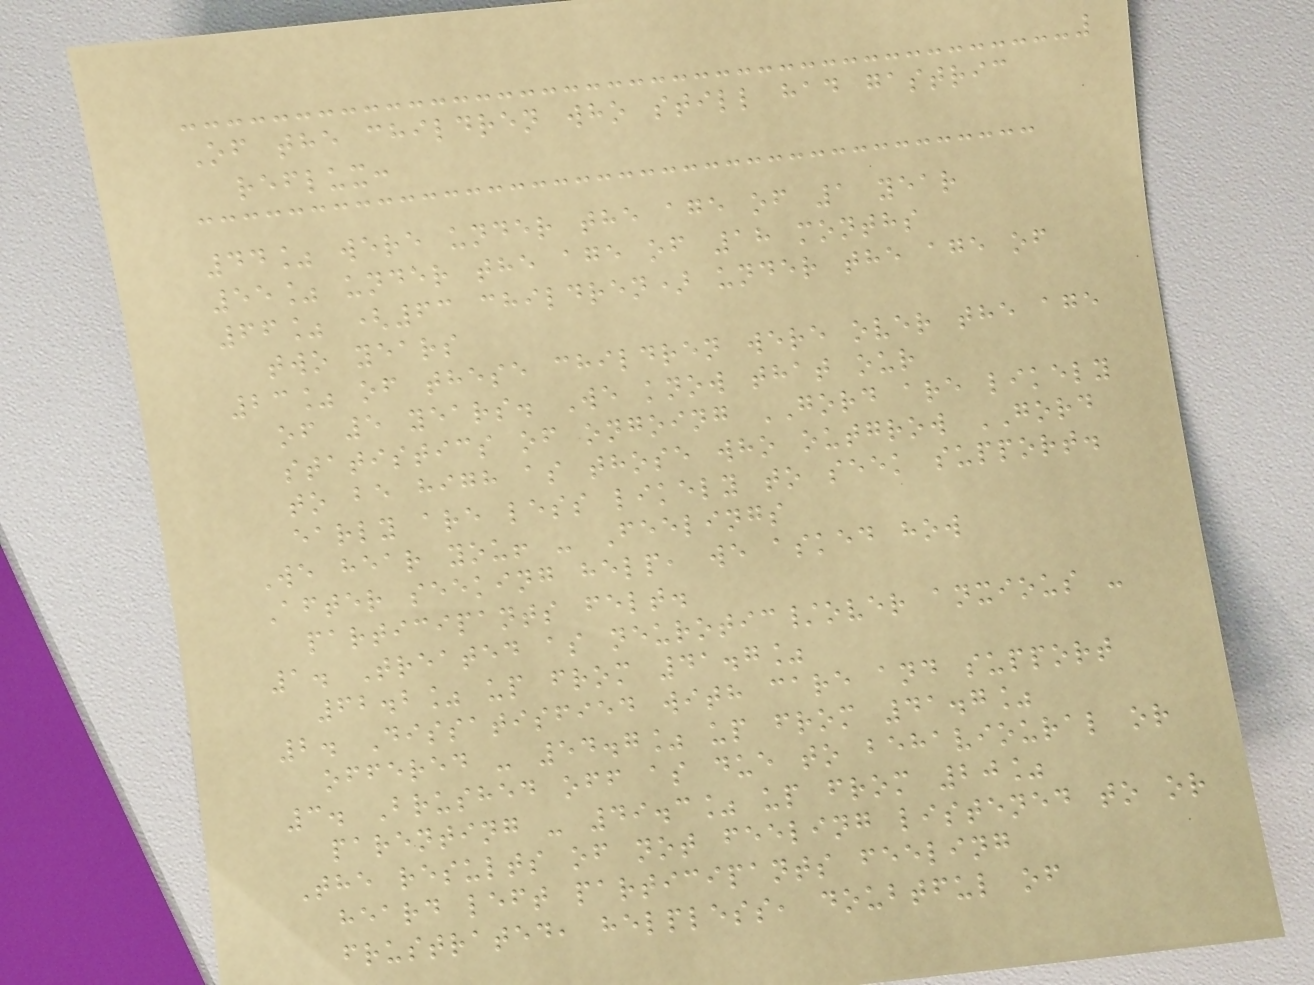Of the children who still had gastric
reflux:
44% were under the age of 1 year
55% under the age of 18 months
66% (63 children) under the age of
two years
23% of these children were over the age
of 5 years. We know that our
statistics of ongoing GORD are likely
to be high as those who outgrow GORD
early are less likely to seek support.
We hear you! - Feelings
After seeking help, we asked how
participants felt.
1. Treated as neurotic/over anxious -
62.2% up from 41.7%
2. Dissatisfied with care and support
offered - 54.7% up from 41.7%
3. Brushed off as due to behavioural or
parenting - 49.3% up from 20%
The results of not feeling listened to or
heard left participants feeling
frustrated, helpless, doubtful of
